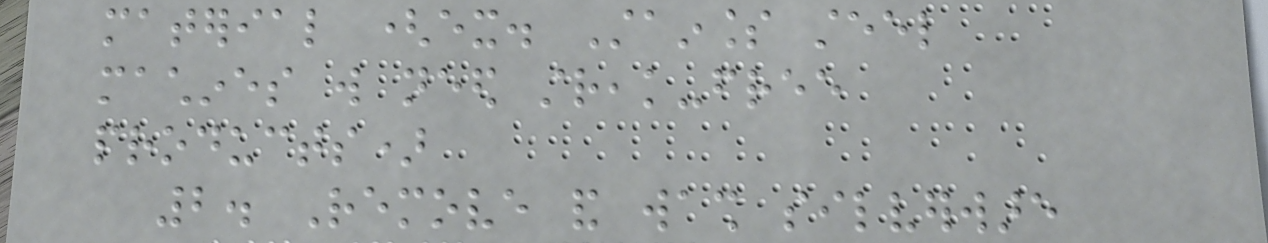material (ex. Stainless steel
machines will need streak-free
products)
2. Remove and wash silverware
